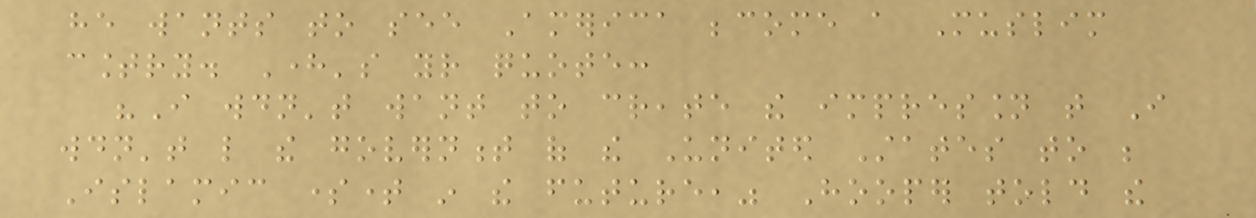he wants to see America become a Muslim
country. Here's your quote:
"I wouldn't want to create the impression that I
wouldn't like the government of the United States to be
Islamic sometime in the future," Hooper told the
